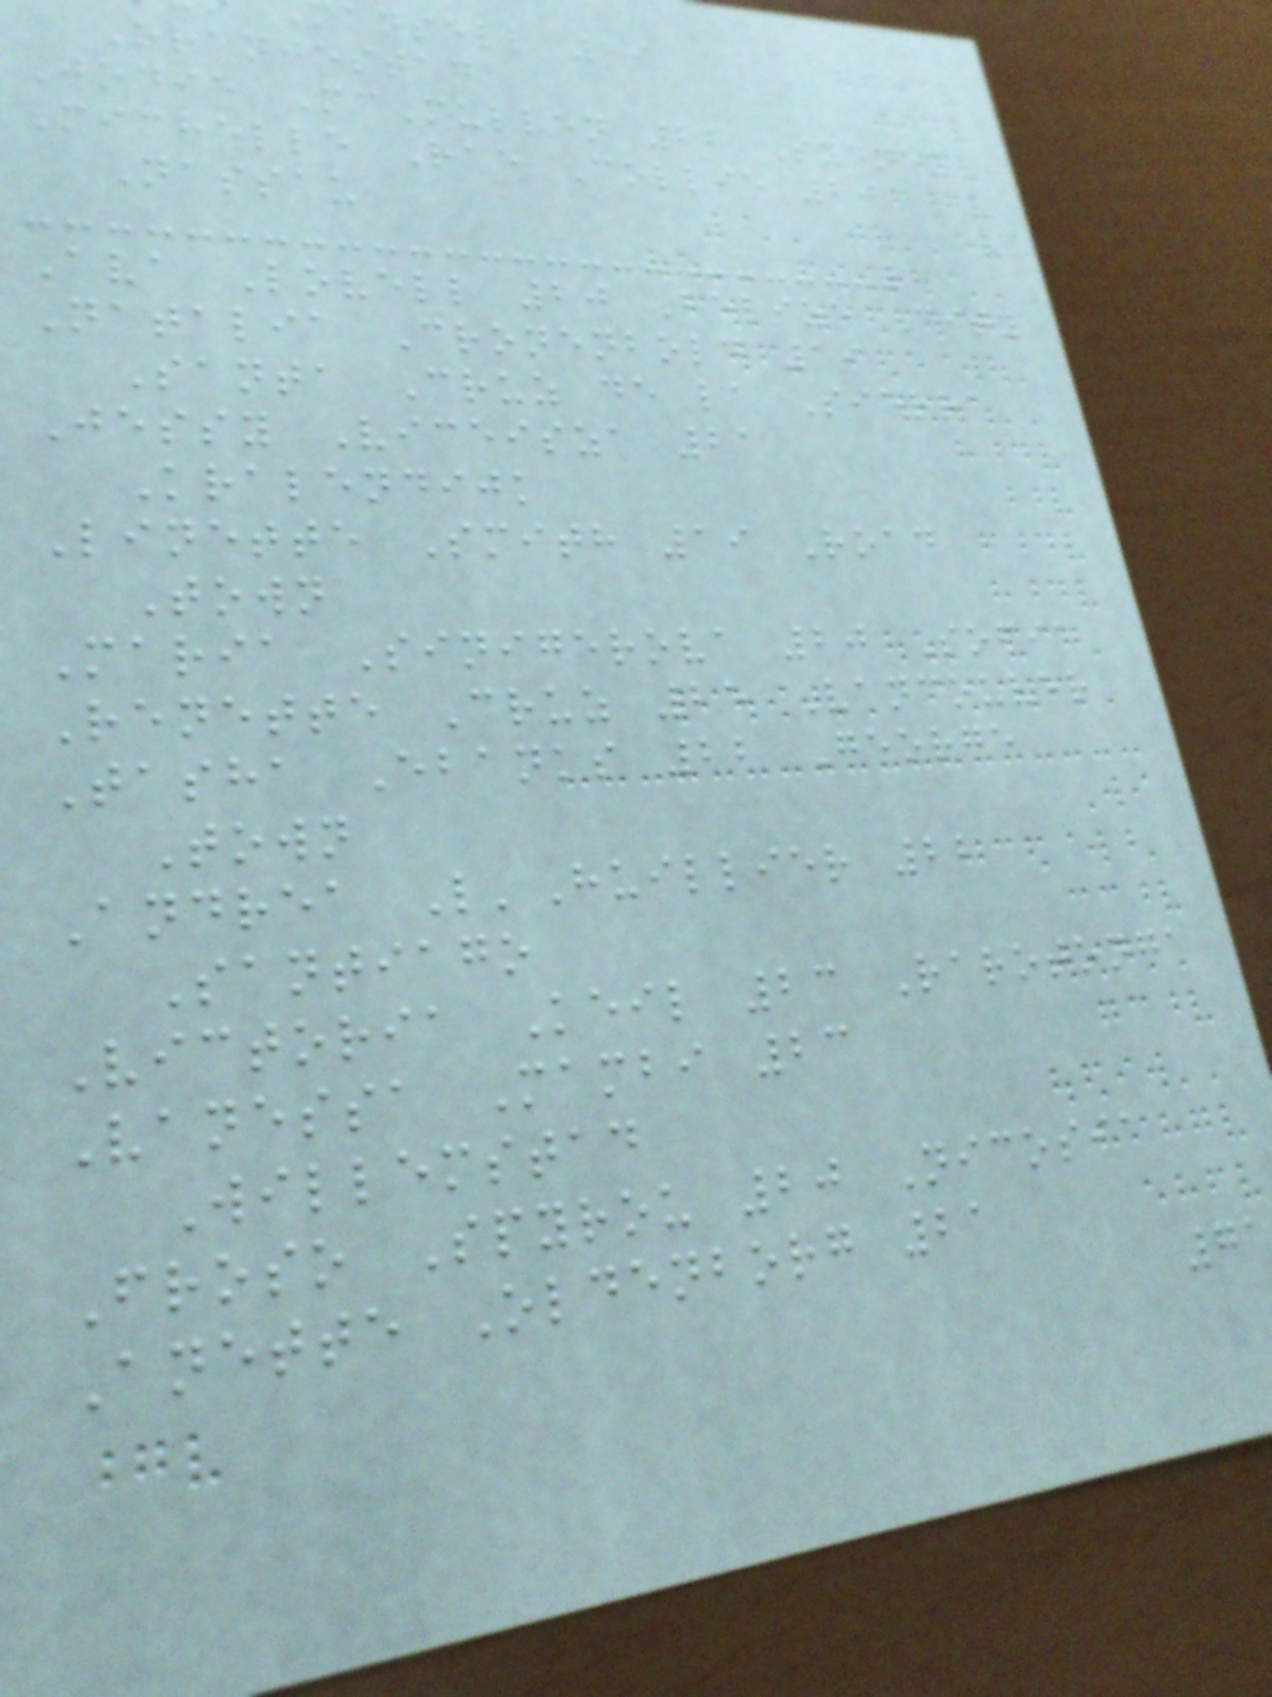ansell 19
Oranjestad
Jodie McMullen 22 Sydney
Michelle Rae Collie 20
Nassau
Ava Lovell 20 Belize City
Natalia Cronenbold 19
Santa Cruz de la Sierra
Jessy Viceisza 21
Kralendijk
Linette Smith 19 Road
Town
Maria Sinigerova 20 Sofia
Renette Cruz 25 Vancouver
Tasha Ebanks 22 George
Town
Andrea L'Huillier 22
Santiago
Victoria Keil 23 Rarotonga
Vanessa Mambi 23
Willemstad
Froso Spyrou 20 Nicosia
Anette Oldenborg 21
